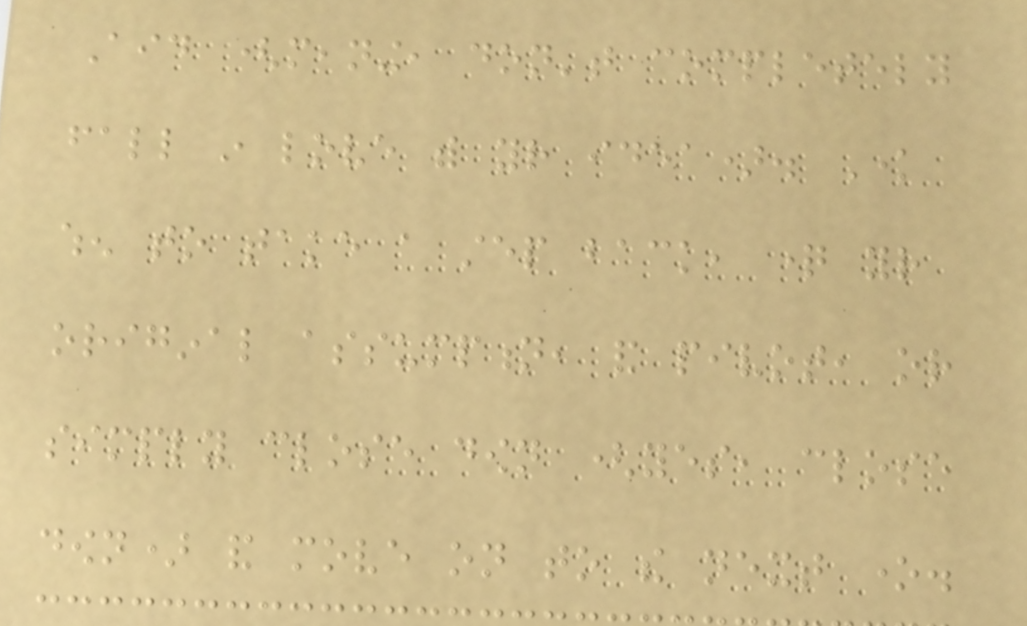Aid (meaning, don't completely
fall in love with your idea). Know
when to take a step back, question your
original assumption, and pivot, or
simply close down (yes, close
down) and move on to the next one.
